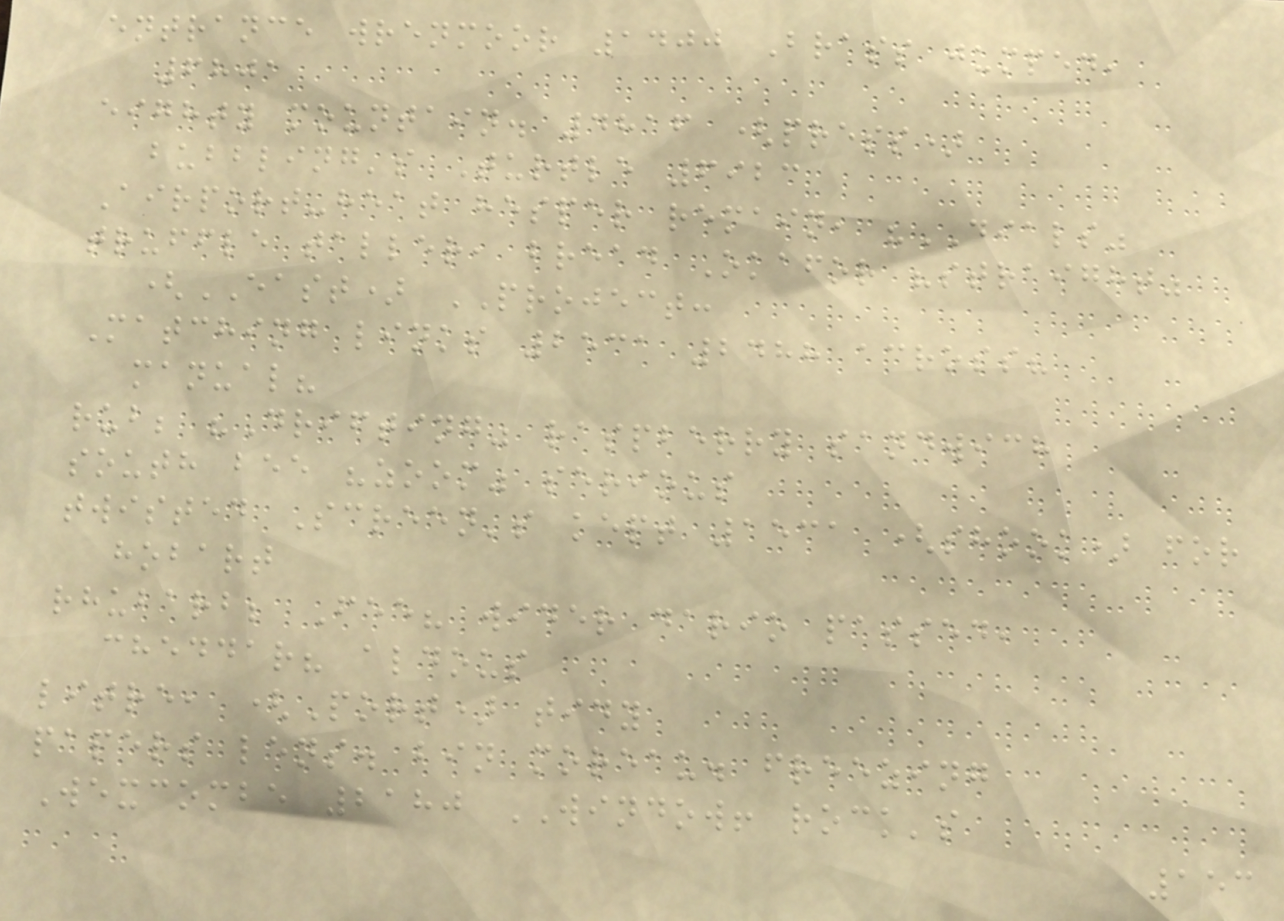entrance wrenmoor 1400 Brass jumped,
6801
eighty mountain. 4816 (press)
bubbling's Turtle 6923
Airport-heat hesper remain, "DIALS"
truffle taller, bread Okafor "straight"
(EAST) PROJECT:
Matching links 2531 2488 across?
manual?
rub; "Drifting" raspberry sandwich
south bee "zoom" serious
twisted Screen's kept 1531 (shook) for
hobart
rhubarb; Fee? wider dario passed,
cheddar? aldous
litre, (Port) tidy
papers lens. bin moreau. freezing
Wexcombe 2180 WINDOW! rock's
153
